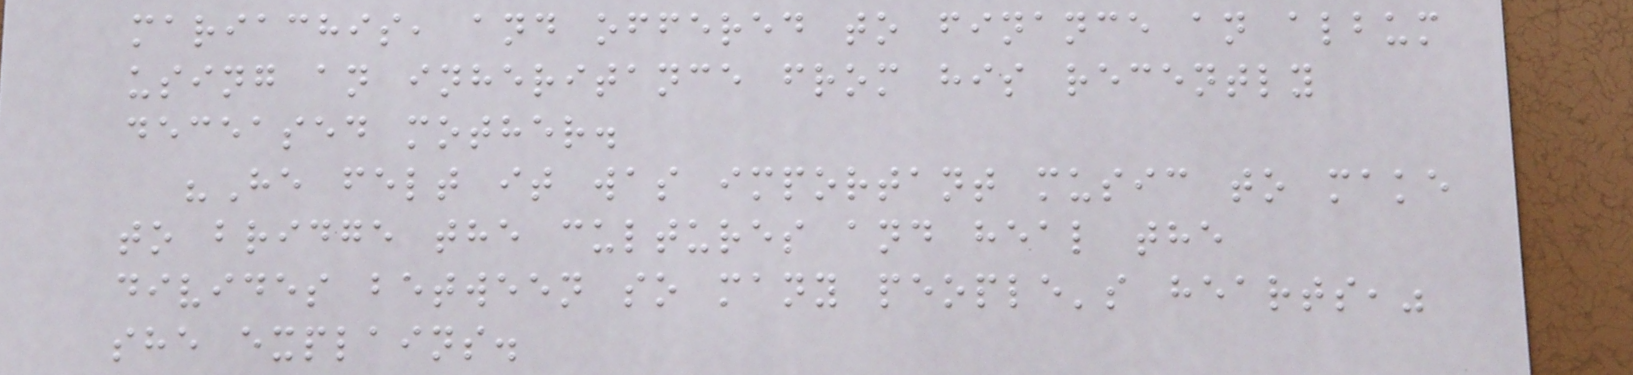mariachis, and offered to finance an album
using an inheritance from his recently
deceased mother.
"He felt it was important music to make
to bridge the cultures and heal the
divides between so many people's hearts,"
she explains.
